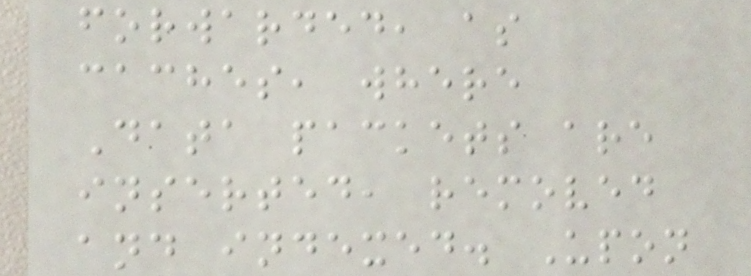forwarded, as
caches, where
Data packets are
inserted, removed
and indexed. Upon
